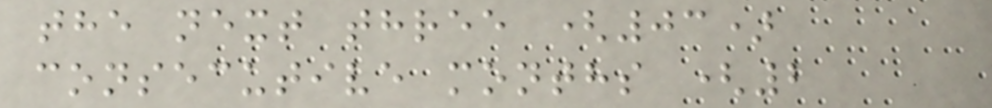the next three (03)
consecutive months (2
